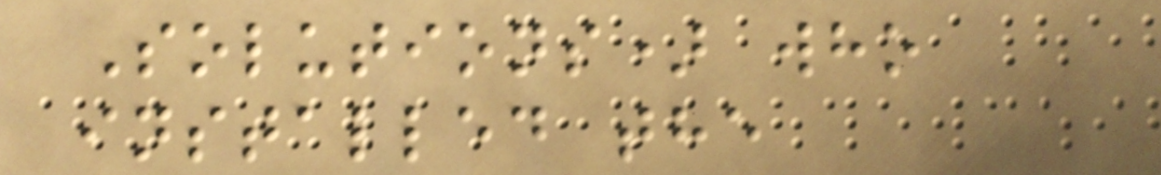Solutions) who
installed the
